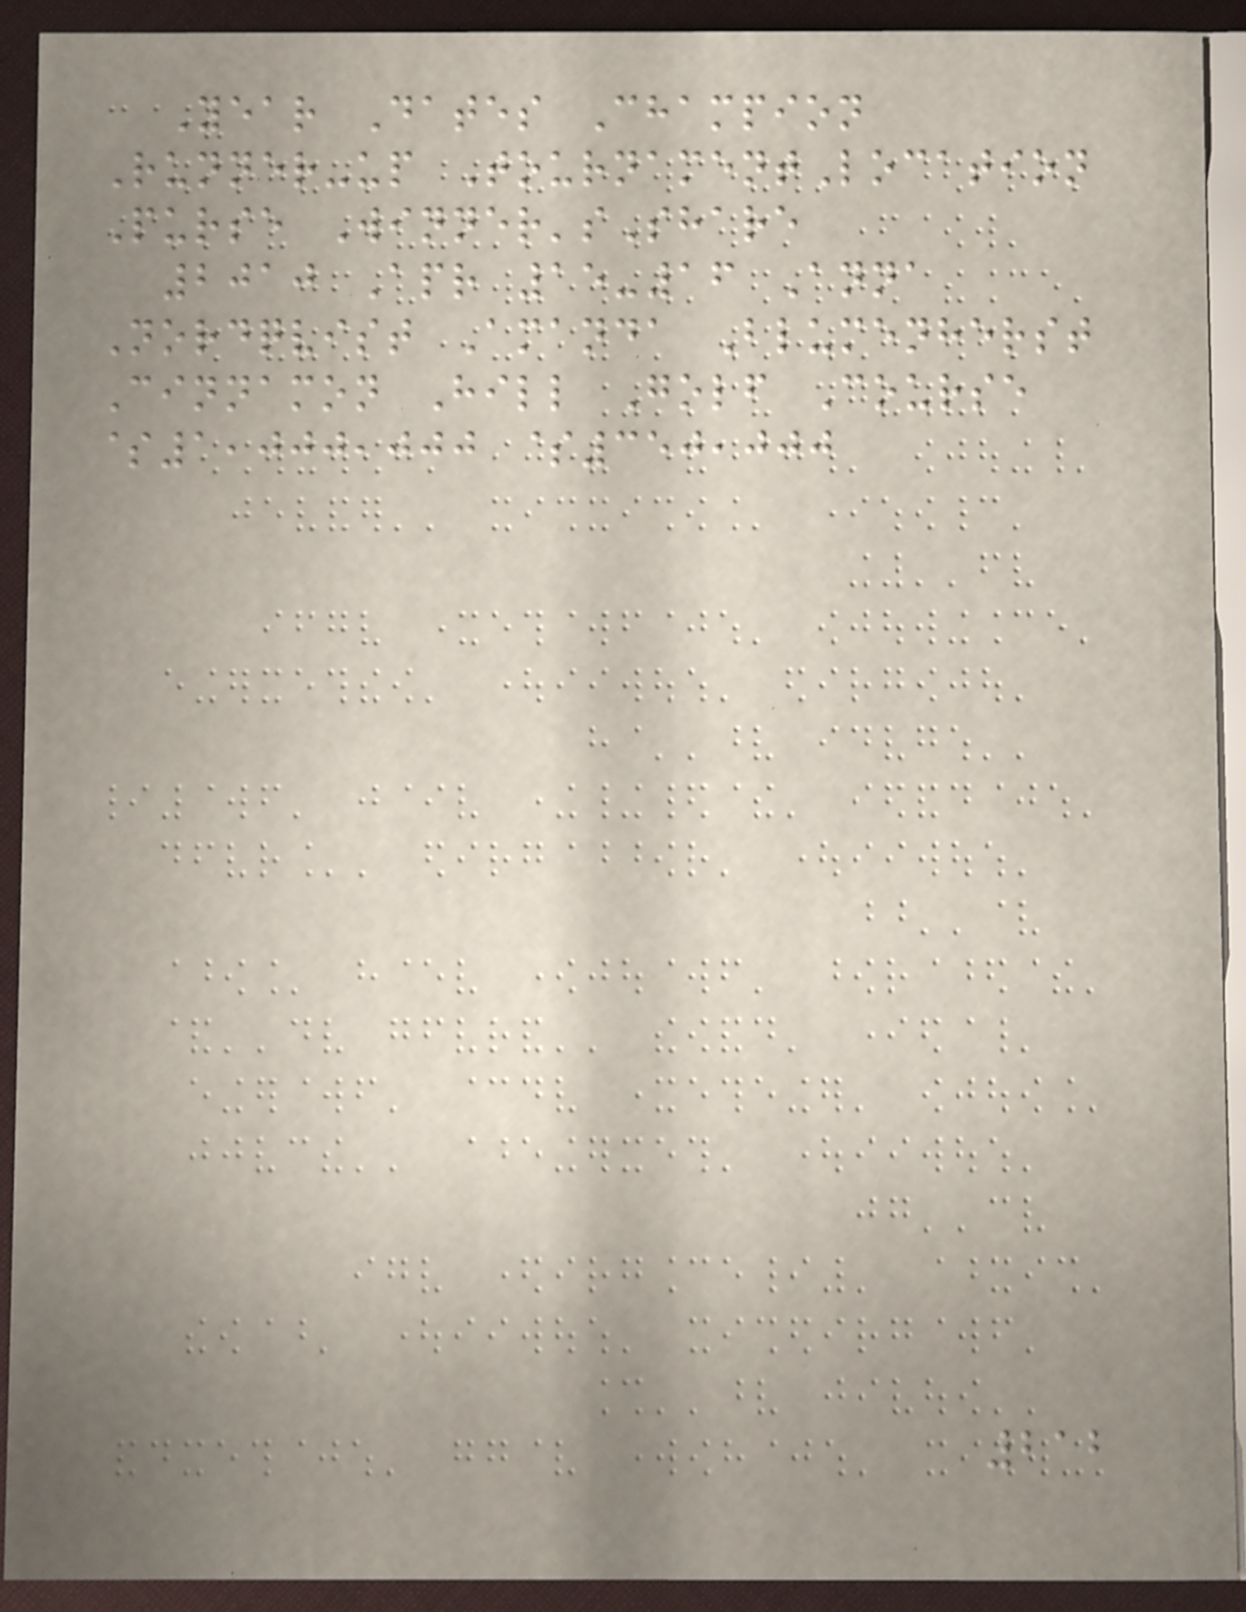Year Dates Champion
Runner-up TournamentLocation
Purse Winner'sShare
2010 Apr 15-16 Anna
Nordqvist Amanda Blumenherst
Cinnamon Hill Golf Course
$1,000,000 $350,000
212
